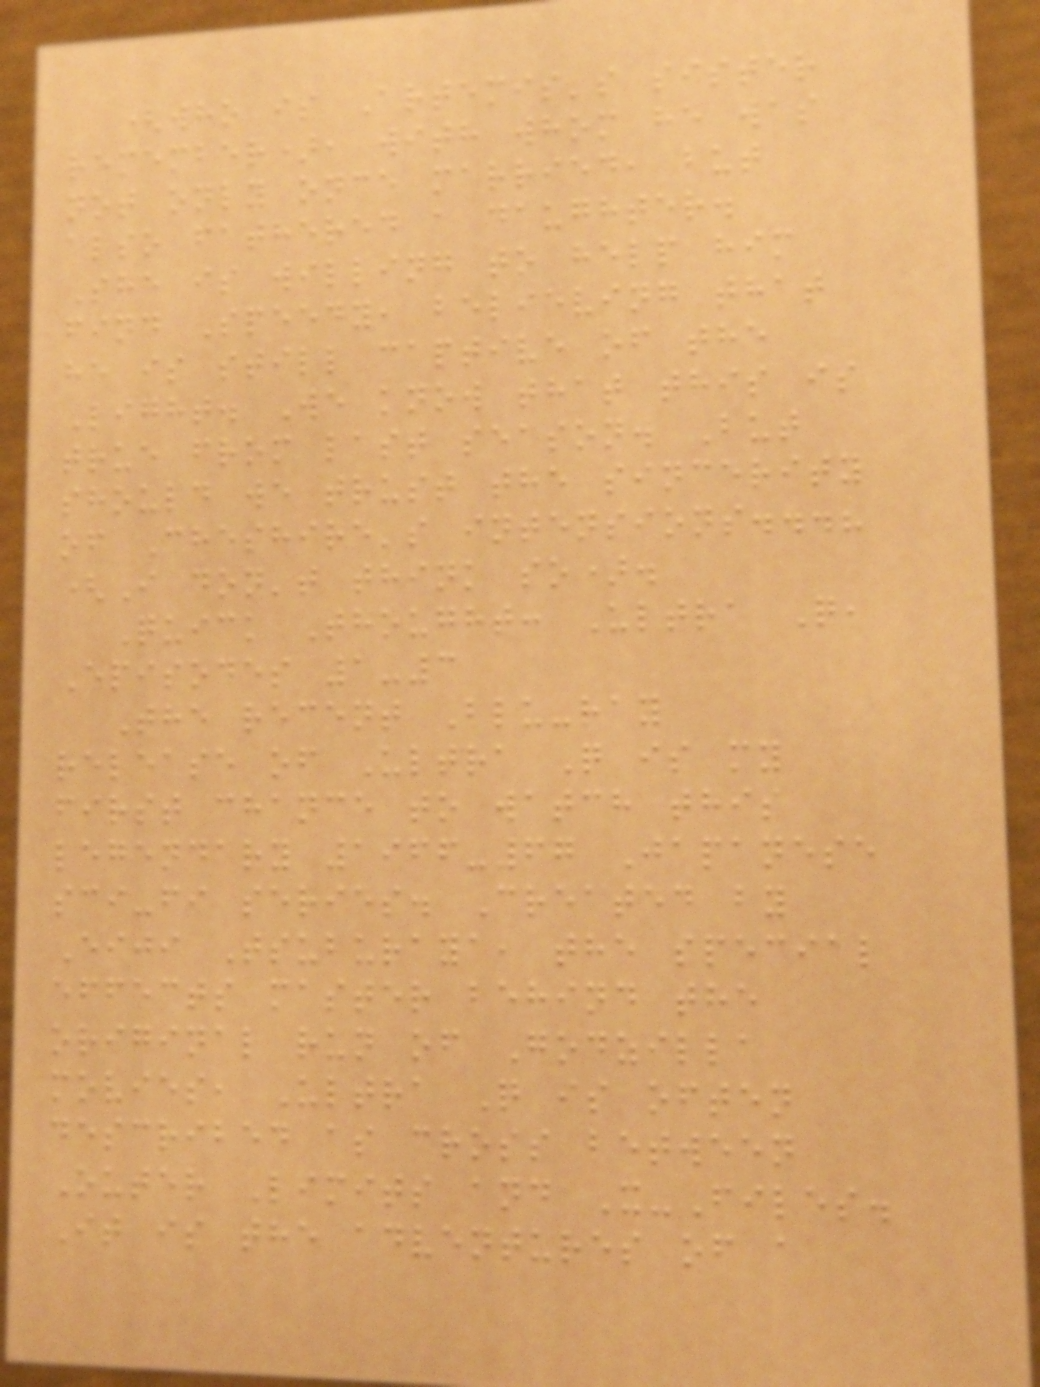(who is Artemis's sister
remember), with whom he was
not only once married, but
also fathered a daughter.
She is willing to help him
find Speedy, believing that
he is still captive of the
Light. We know that this is
true from last season. But
should we trust the sincerity
of Cheshire's intensions...?
(I don't think so).
Quick Thought: Ultra Q,
Episodes 1-3
The recent Blu-ray
release of Ultra Q is my
first chance to watch this
legendary 1966-67 Japanese
sci-fi series. Created by
Eiji Tsuburaya, the special
effects master behind the
original run of Godzilla
movies, Ultra Q is often
described as cross between
Outer Limits and X-Files.
It is the adventures of a
